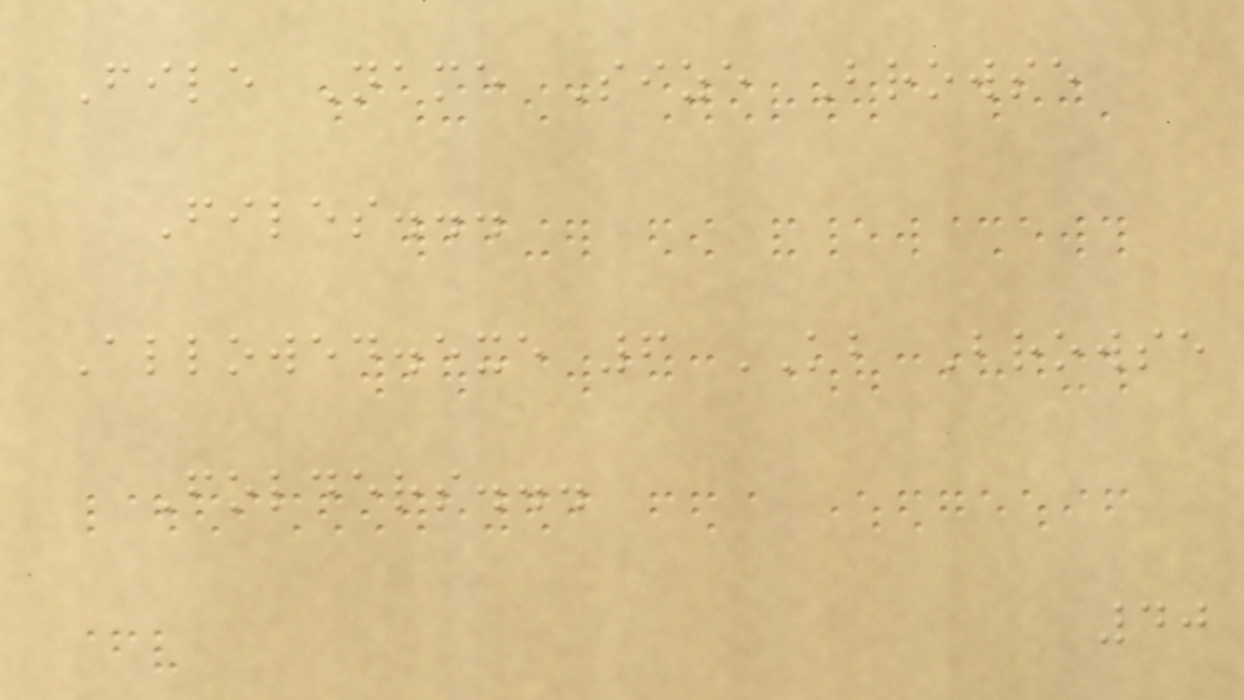File Name Size Browse
Files...
Allowed.exe 6 KB Browse
Folders...
40
